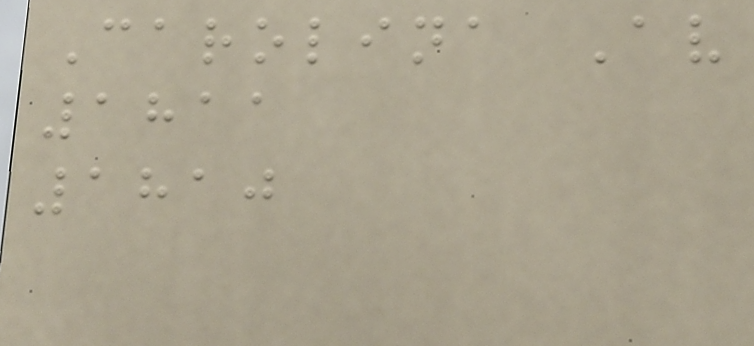Carolina Av
1811
1810
